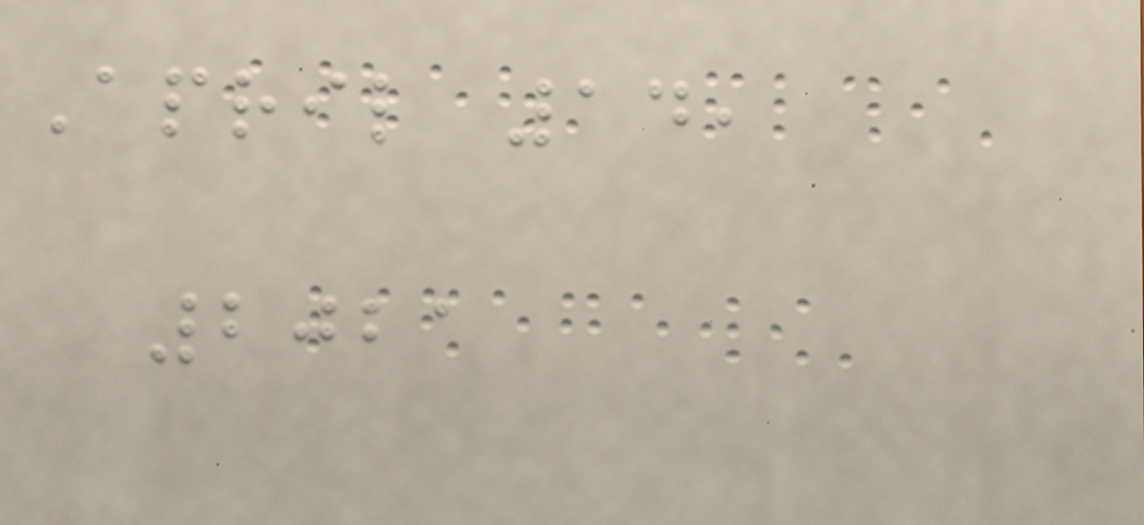April 14,
2021
